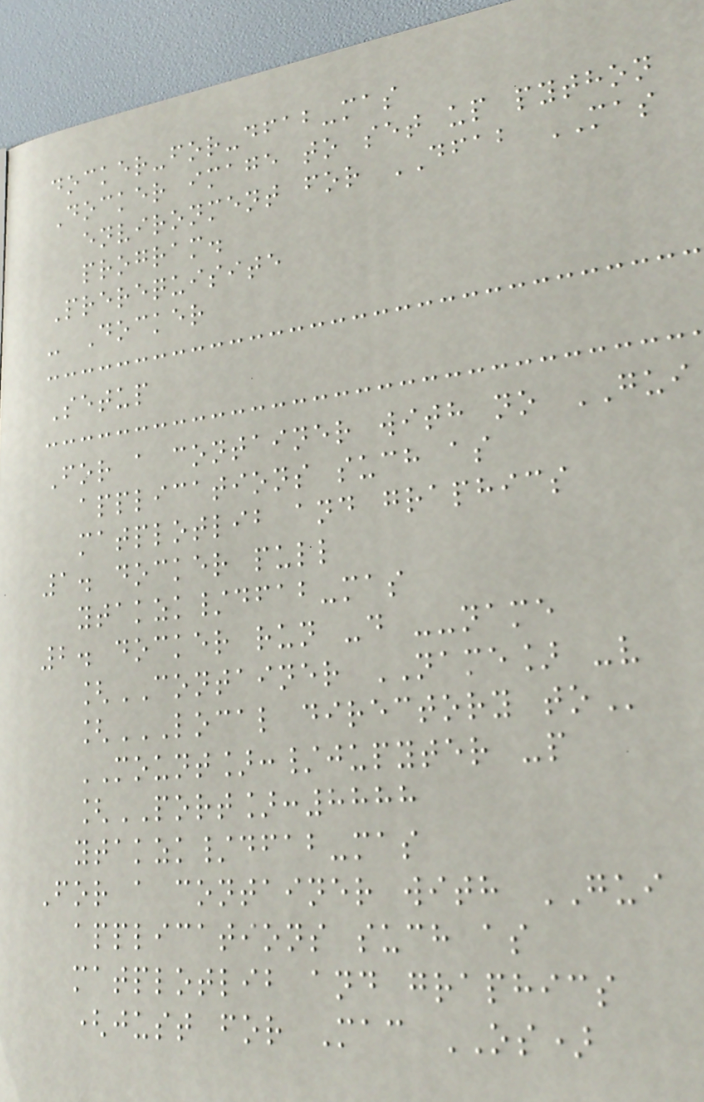docker-for-dfab-mas
Docker image to set up python
environment for DFAB MAS
program.
Prerequisite
- Docker
Setup
For a container with no GUI
applications such as
matplotlib and graphics
1. docker pull
ytakzk/dfab-mas
2. docker run -d --name
[CONTAINER NAME] -v
[LOCAL DIRECTORY TO
MOUNT]:/jupyter -p
[PORT]:8888
ytakzk/dfab-mas
For a container with GUI
applications such as
matplotlib and graphics
(just for Mac OS)
